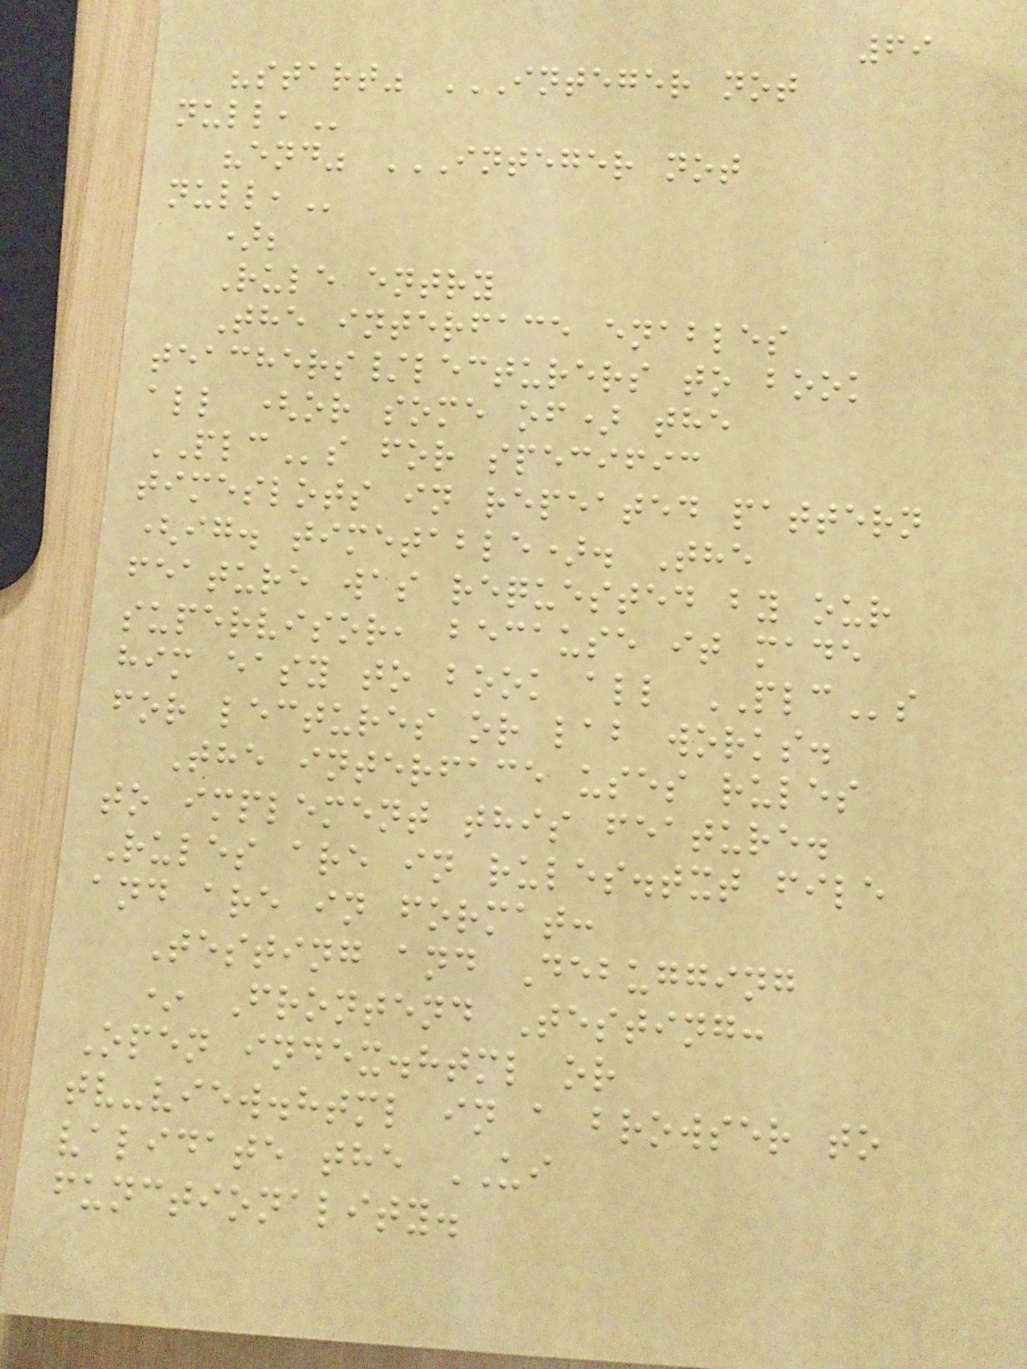69
"start" INTEGER NOT
NULL,
"end" INTEGER NOT
NULL,
);
Rule entry
The interface enables
teachers/lecturers to book
all (or some of) the
PLCs for specific
timeslots in repeated pattern
(ig. timetable). The
feature was requested by our
supervisor, because it made
him easy to book all PLCs
for lectures or lab works.
The interface uses rules
to implement this feature.
Rules are in rules.txt file
and are in format:
Testing and Debugging
* Frontend Testing:
Open index.html or
tv-view.html in a browser to
validate the UI
functionality.
